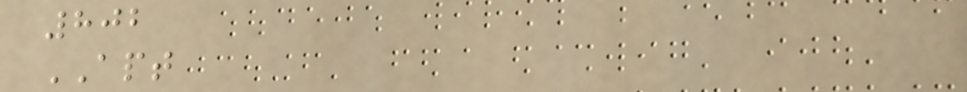802
APT
